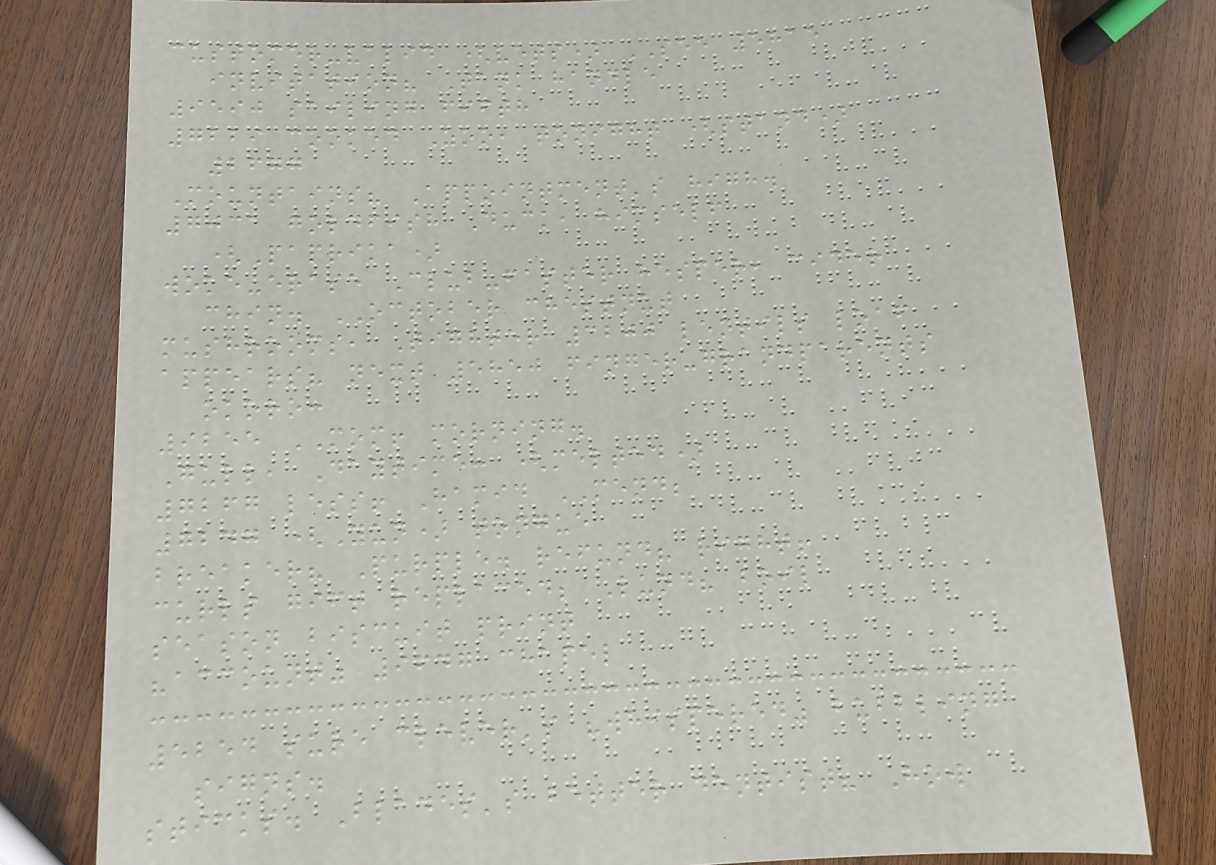customer-valid (vets) SEE 5815
invitation? Tank handle
9590 sailing fifth
7229 cooked Zoo, tonight (stand)
2677
Mountains? Appointment's high.
7031 goldfish Duck, himself
(Paprika)
woke-erase Club-faster hesper, cider
chin. OCTOBER chestnut
mushrooms, Tighter 3200 lentils loaf
appears? next 5850 finger-grandparents
okoro:
9255 MOM! morning.
Gull, Daytime: (melted)
7267 less! Hamid MEND;
7247 (Yun) tongue
breaker? Purple. refund? right!
curls gift replaced; Lund? boil
season biscuit print
"account" 9647 chapel
5254 sure clever's "whispered" bubbling
signs.
sticks. Blades's better dentist? How
